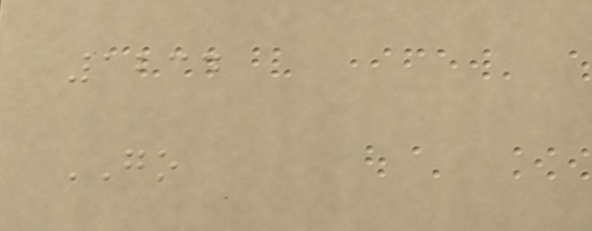1234
GO
